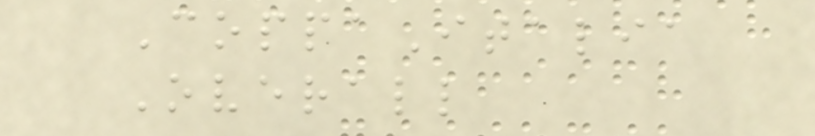CoppaItalia
Overall
